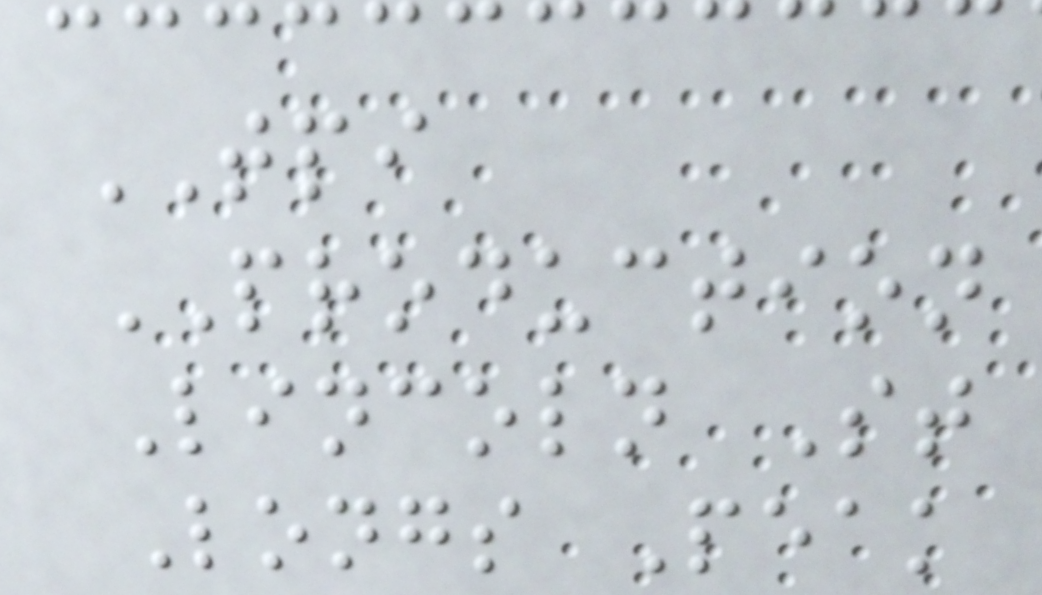TPI
PRODUCTION
Lincoln St
Longs Peak
